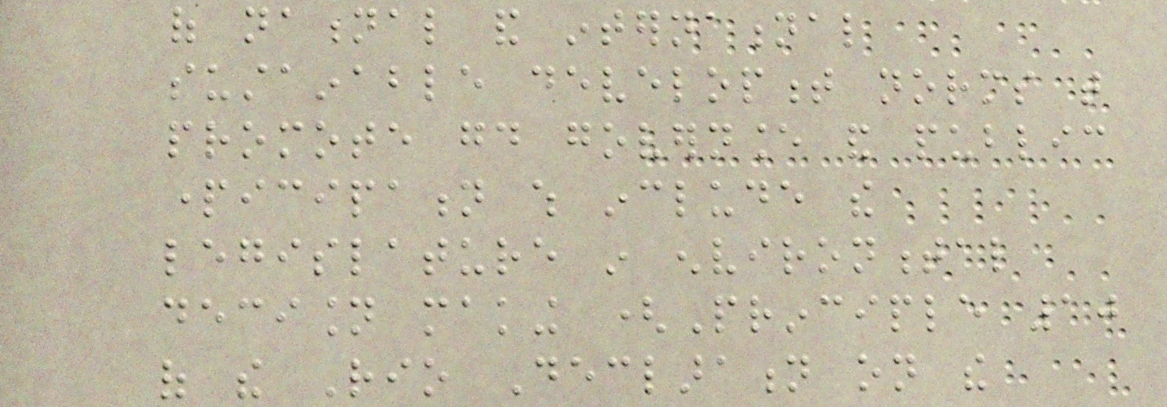of national and international
sustainable development norms that
promote good governance and public
participation which include the
legislature in environmental
decision making (Principle 10
of the Rio Declaration on the
